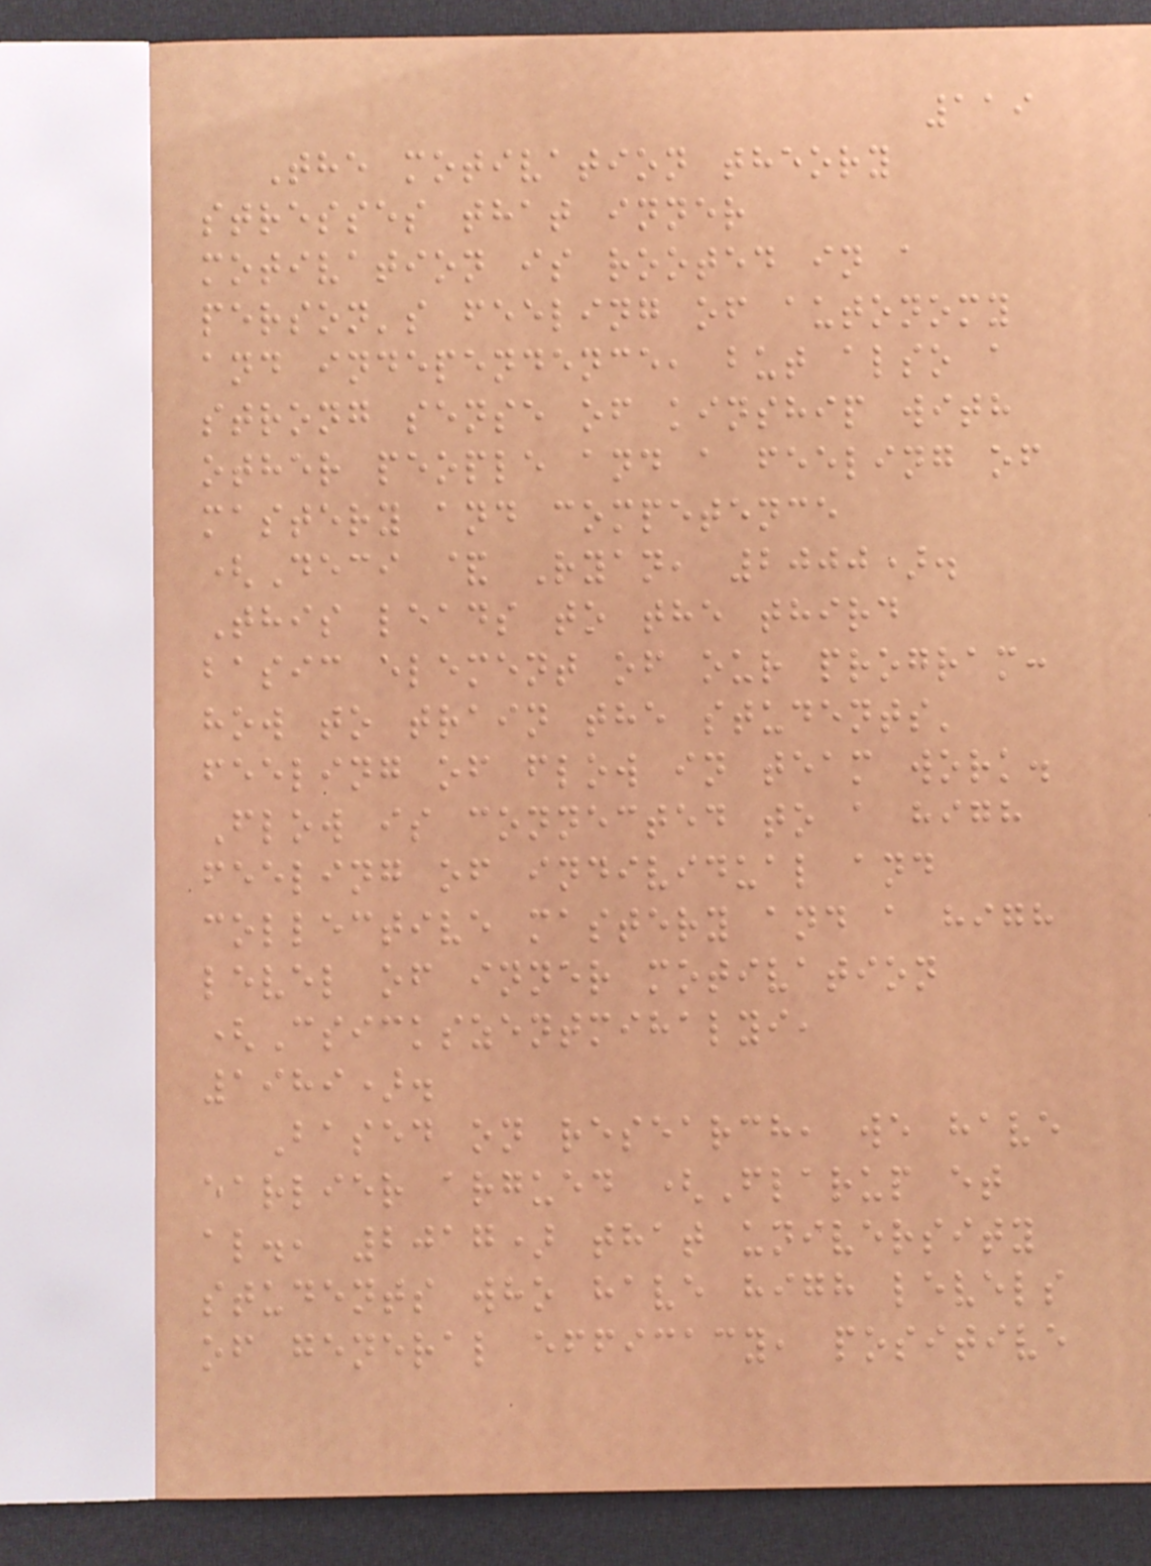119
The motivation theory
stresses that inner
motivation is rooted in a
person's feeling of autonomy
and independence, but also a
strong sense of kinship with
other people and a feeling of
mastery and competence
(Deci & Ryan, 2000).
This leads to the third
basic element of our program:
how to train the students'
feeling of flow in team work.
Flow is connected to a high
feeling of individual and
collective mastery and a high
level of inner motivation
(Csickszentmihalyi,
1989).
Based on research, we have
earlier argued (Flarup et
al., 2017) that university
students who have high levels
of general efficacy, positive
